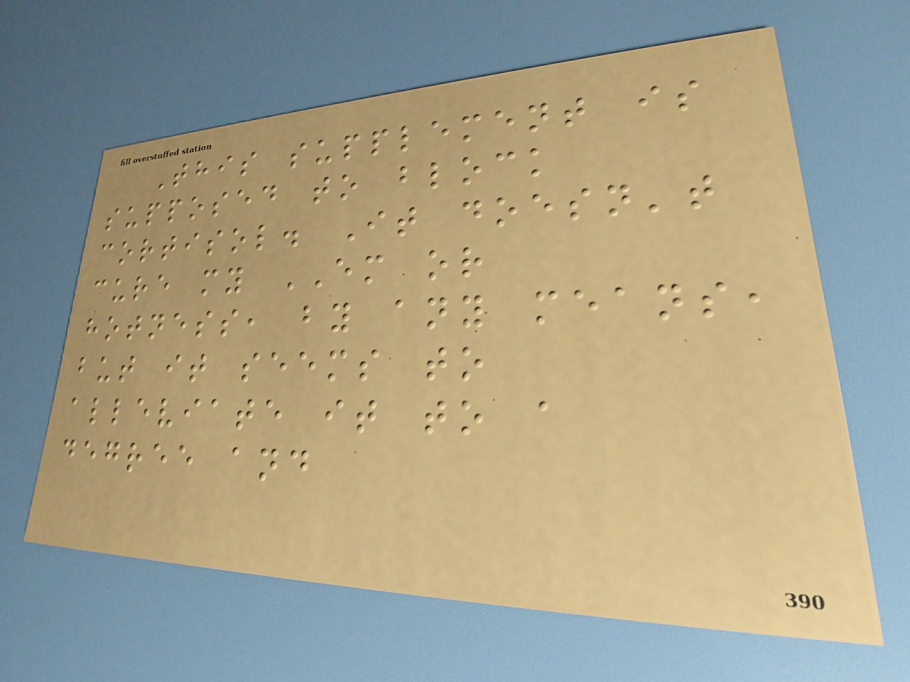This supplement is
supposed to block
cortisol. It doesn't
cure my EM or
hotness, by any means,
but it seems to
alleviate it to a
degree and
